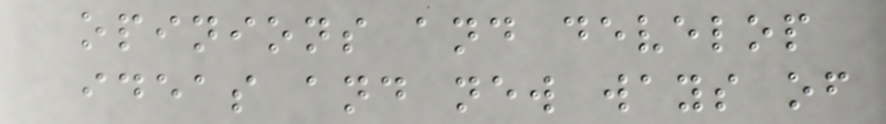opinions and develop
ideas and new ways of
